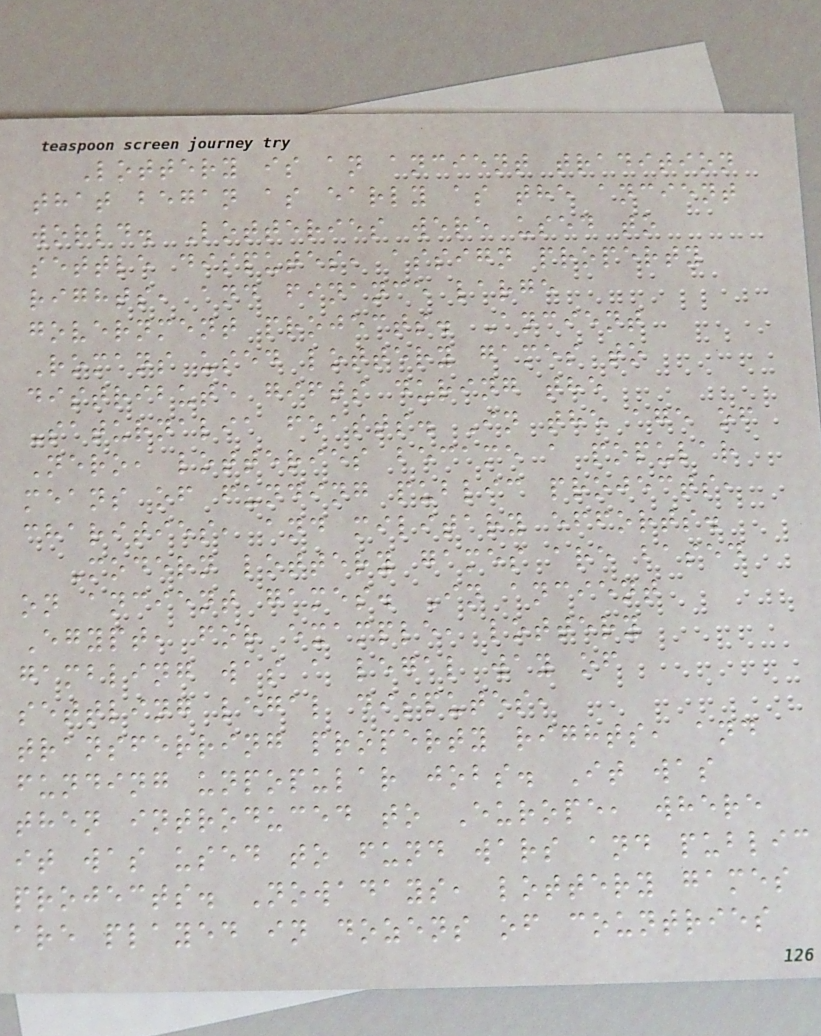Lottery is an ancient tradition
that began as early as the ancient
world. Lotteries were used to
settle disputes, assign property
rights, and finance large
government projects. Ancient
Romans used lottery games to
distribute gifts during the
Saturnalia feasts. In the age of
Nero, lotteries became a popular
means of funding public projects,
charities, and military efforts.
Modern lottery games are based
on ancient games. In ancient
Egypt, for example, lottery
gambling was a legal way of
settling legal disputes,
transferring property rights, and
funding unpopular jobs. It was
then introduced to Europe, where
it was used to fund wars and public
projects. Nowadays, lottery games
are played in dozens of countries
